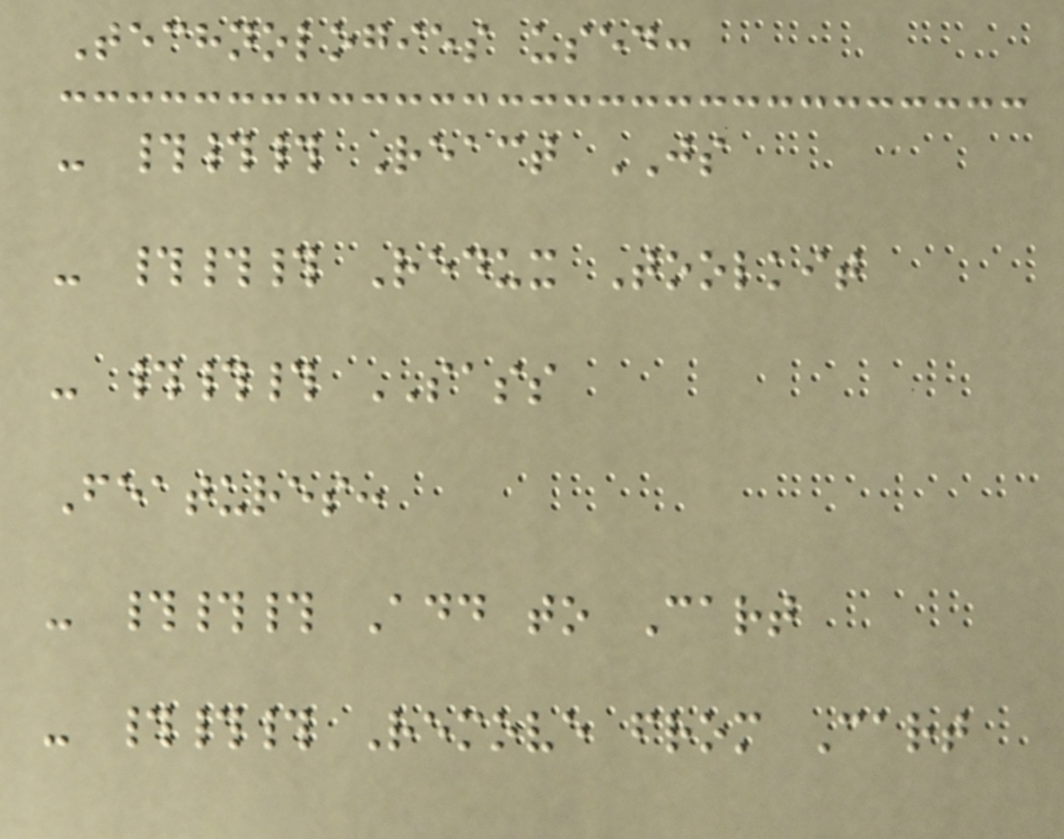Technologies used:
- ### React JS
- ### Redux Toolkit
- ### SASS
Features:
- ### Add to Cart
- ### Remove from Cart
